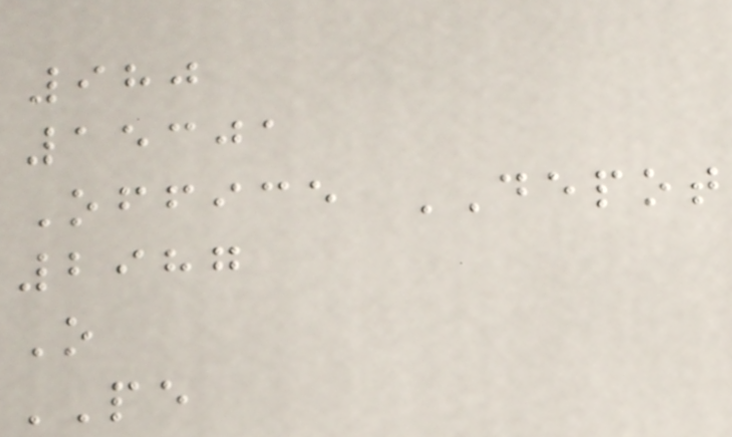980
15301
Office DEPOT
2987
O
PE
